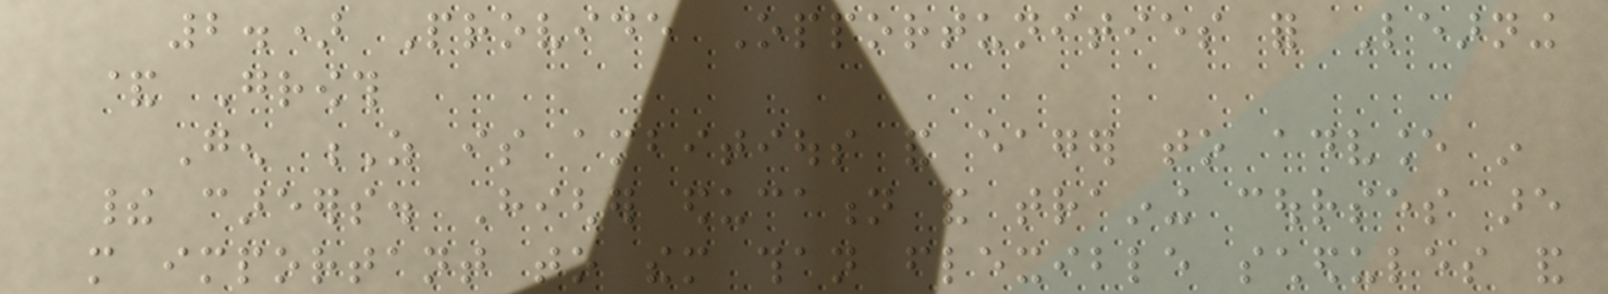2.) Provide Opportunities for Learning
& Growth
Gen Z is ambitious and eager to advance in
their careers. Higher education and training courses are
more important to them than flexible schedules and
